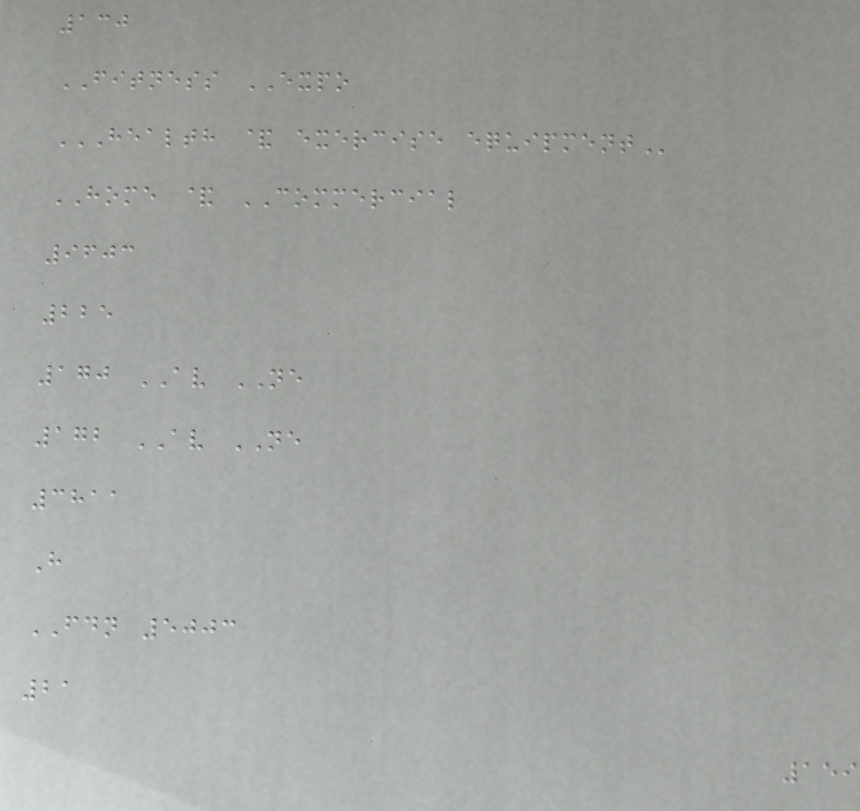130
FITNESS EXPO
HEALTH & EXERCISE EQUIPMENT
HOME & COMMERCIAL
9603
225
170 AV NE
172 AV NE
3811
H
FDN 5003
21
159
